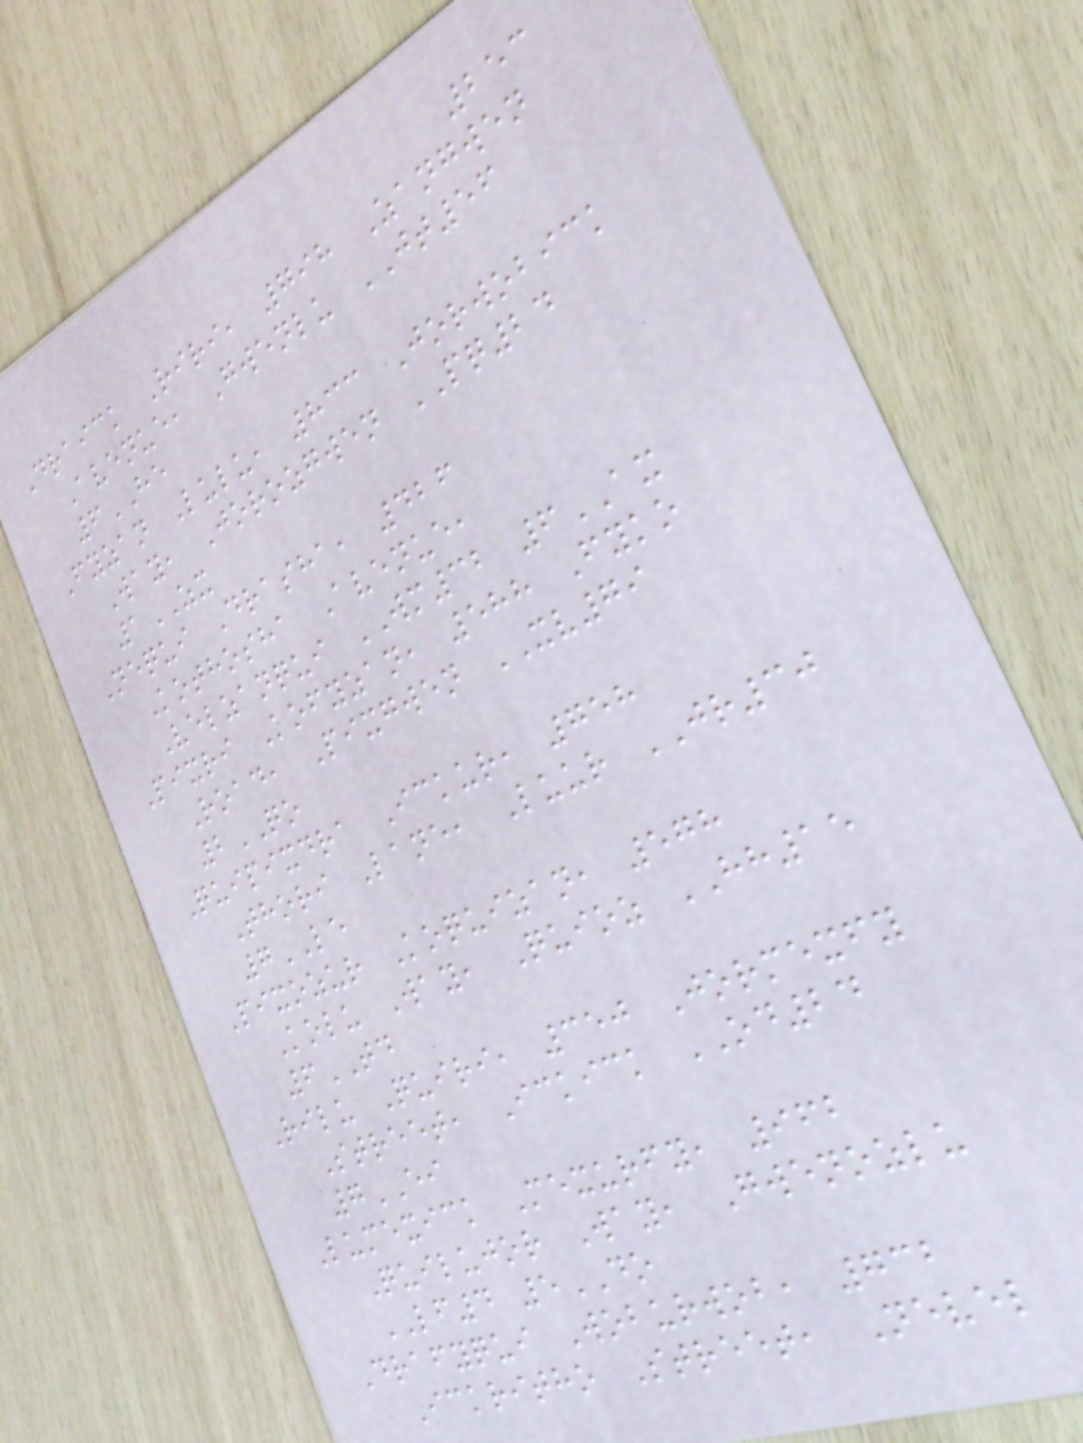253
Draick Riri, 798 Zangwen
Avenue, Gwenlu JT56
6HE
Fyzan Lulu, 833 Jorwobick
Way, Jorozgwen PQ24
1ZX
Nequi Drasha, 426
Kothosha Avenue,
Velzanqui WM32 6AX
Pixri Kofyzan, 588 Fyko
Road, Pixgwen XV79
2QO
Quipixdra Ickur, 758
Thori Lane, Luur JR30
7LE
Pixozur Koquizan, 578
Kolu Way, Quioz HH15
6TD
Rilu Quiri, 350 Jormexfy
Street, Ickick OD24
7EI
Lumexick Mexurfy, 962
Quilujor Way, Gwenozlu
LF4 5DO
Drafyqui Woburwob, 732
Ickritho Street, Nevel
